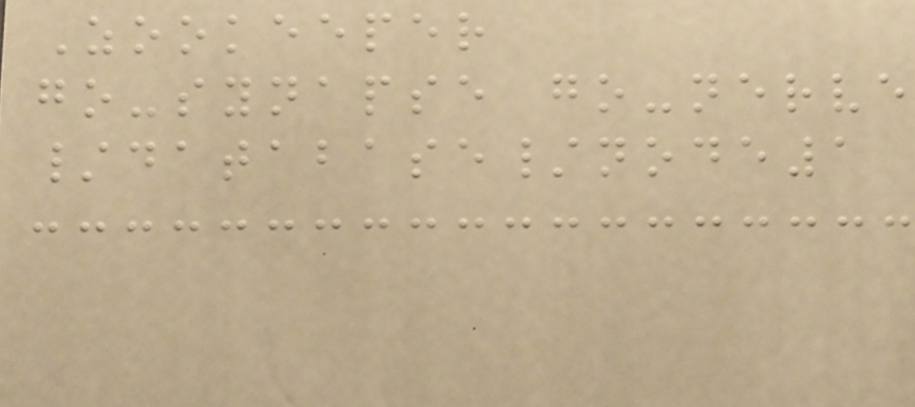Zookeeper
go-synapse go-nerve
/database/node1
